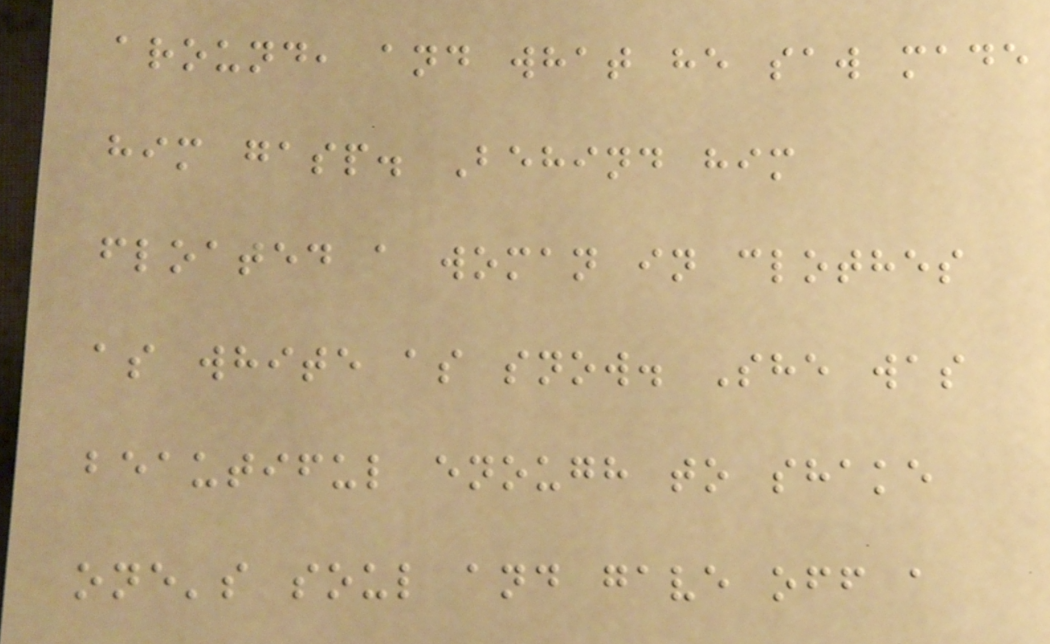around, and what he saw made
him gasp. Behind him
floated a woman in clothes
as white as snow. She was
beautiful enough to shake
one's soul and gave off a
